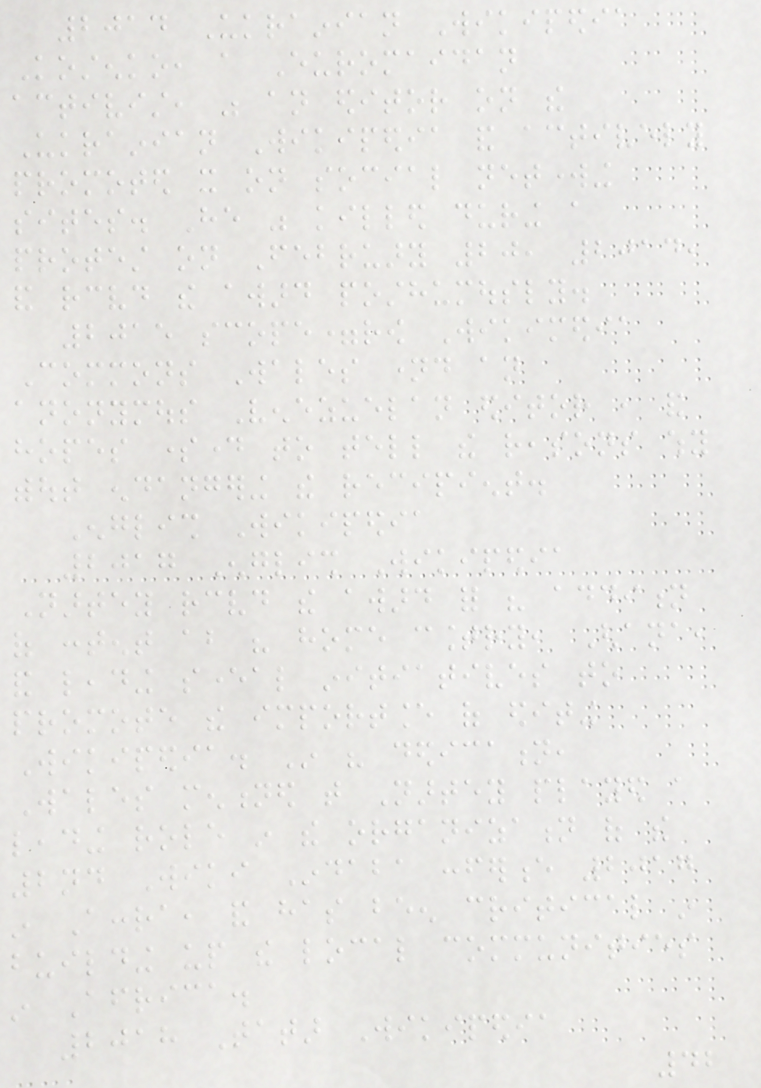2014 Ukrainian Wikipedia
Kostenko, a Euromaidan
activist, was an editor on the
Ukrainian Wikipedia and actively
promoted it on social networking
sites. He was killed during a
protest on February 20, 2014,
and received the award posthumously.
2015 scope=row Wikimedia
Commons Wales named an
anonymous Venezuelan editor , and
hopes someday to tell the reasons why
without endangering the recipient.
English Wikipedia
2017 English Wikipedia
Nartey received the award for his addition
of content about his home country, Ghana,
and leading several initiatives to
promote the importance of editing
Wikipedia. In his dedication,
Wales mentioned that Nartey played a
leading role in the organization of the
2nd Wiki Indaba conference 2017
in Accra, and has been critical in
building up the local communities
in Africa.
2018 Tatar Wikipedia
42
